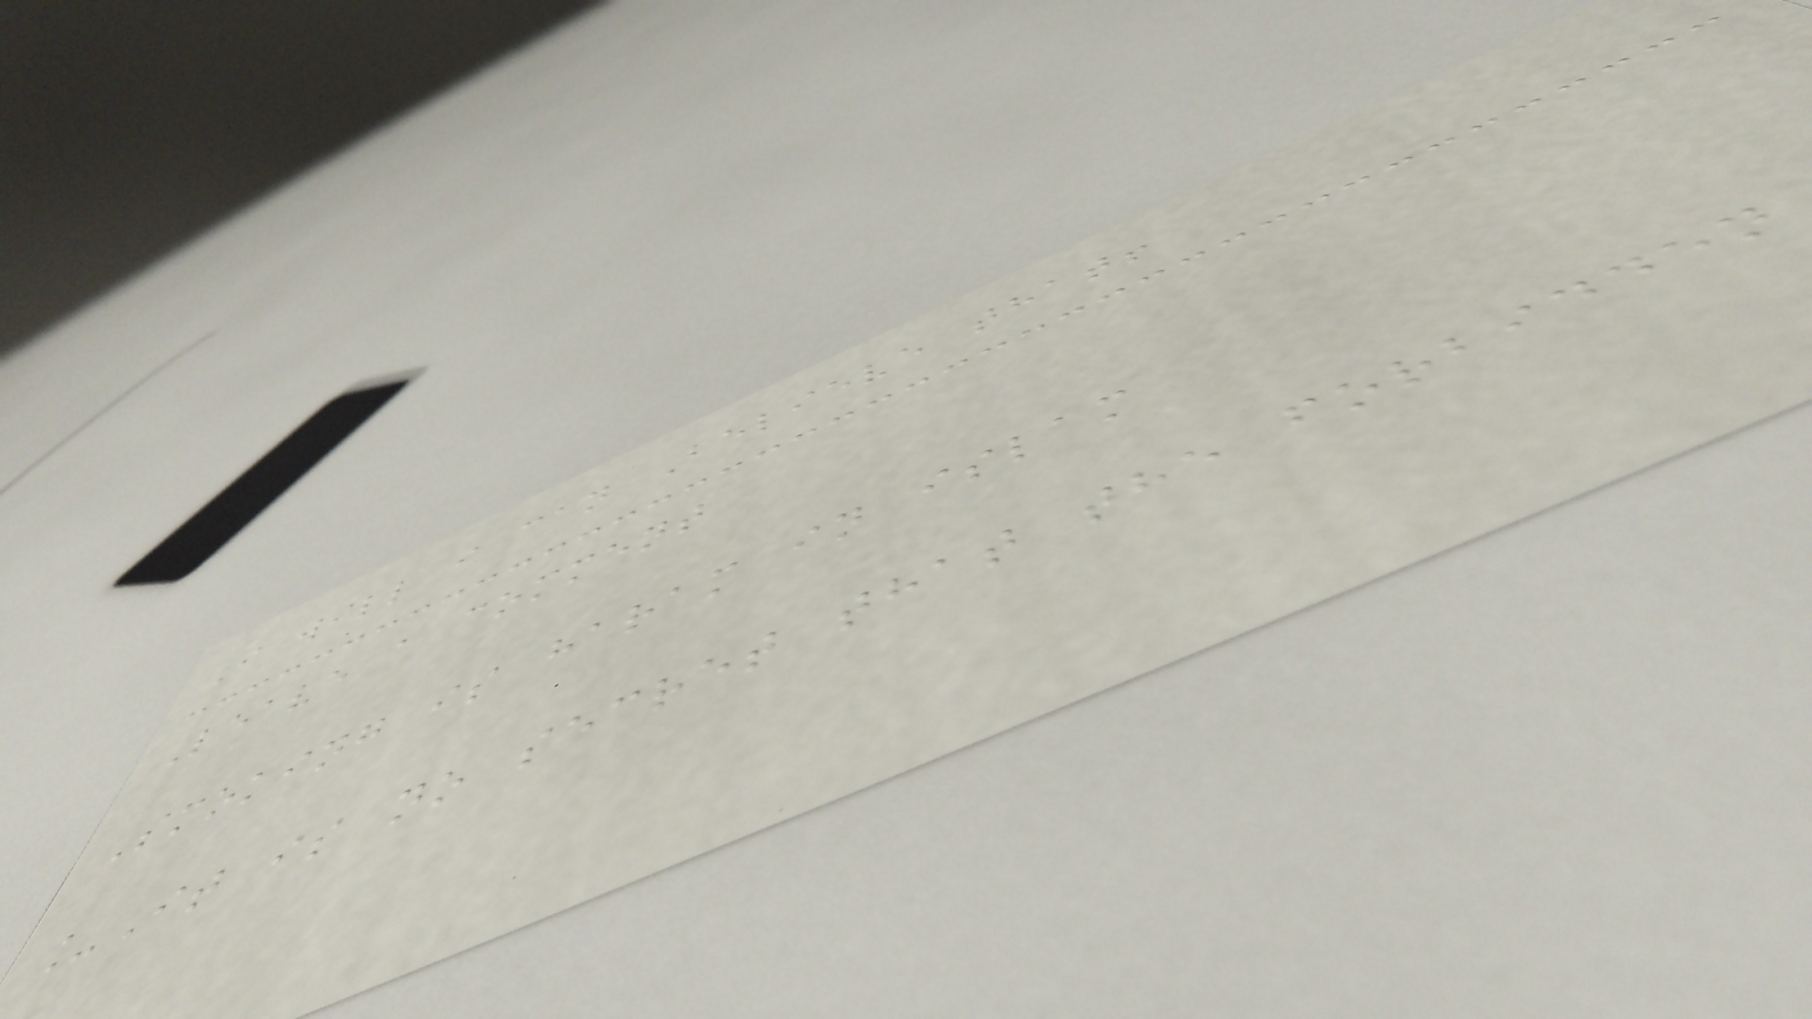I will i can Believe that!
Leave a comment
Smoking is haram in islam
_It is no secret that the forbidden
